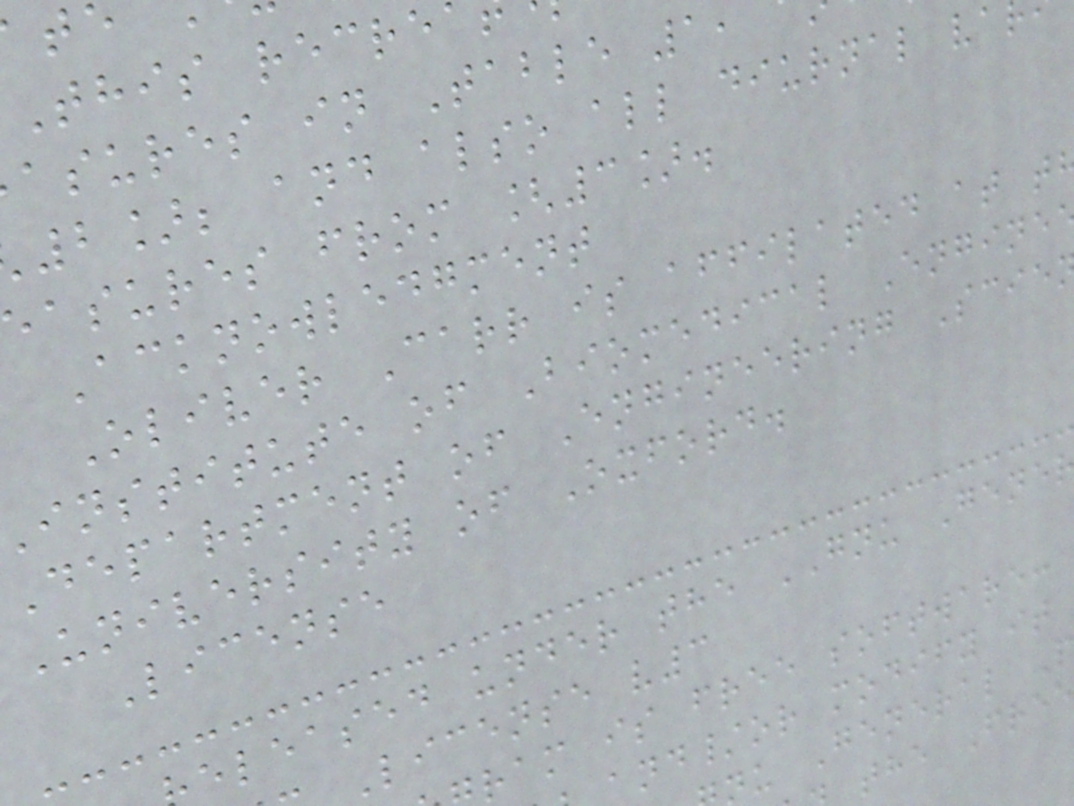This recre
asures in Table 1,
2]; and also all diurnal va
easures from [3].
Acknowledgment
Oliver Carr is affilated at t
institute of Biomedical Engine
Department of Engineering Scie
University of Oxford.
License
eleased under the GNU Gener
License v3
ram is free software:
and/or modify it
u General P
the Free
